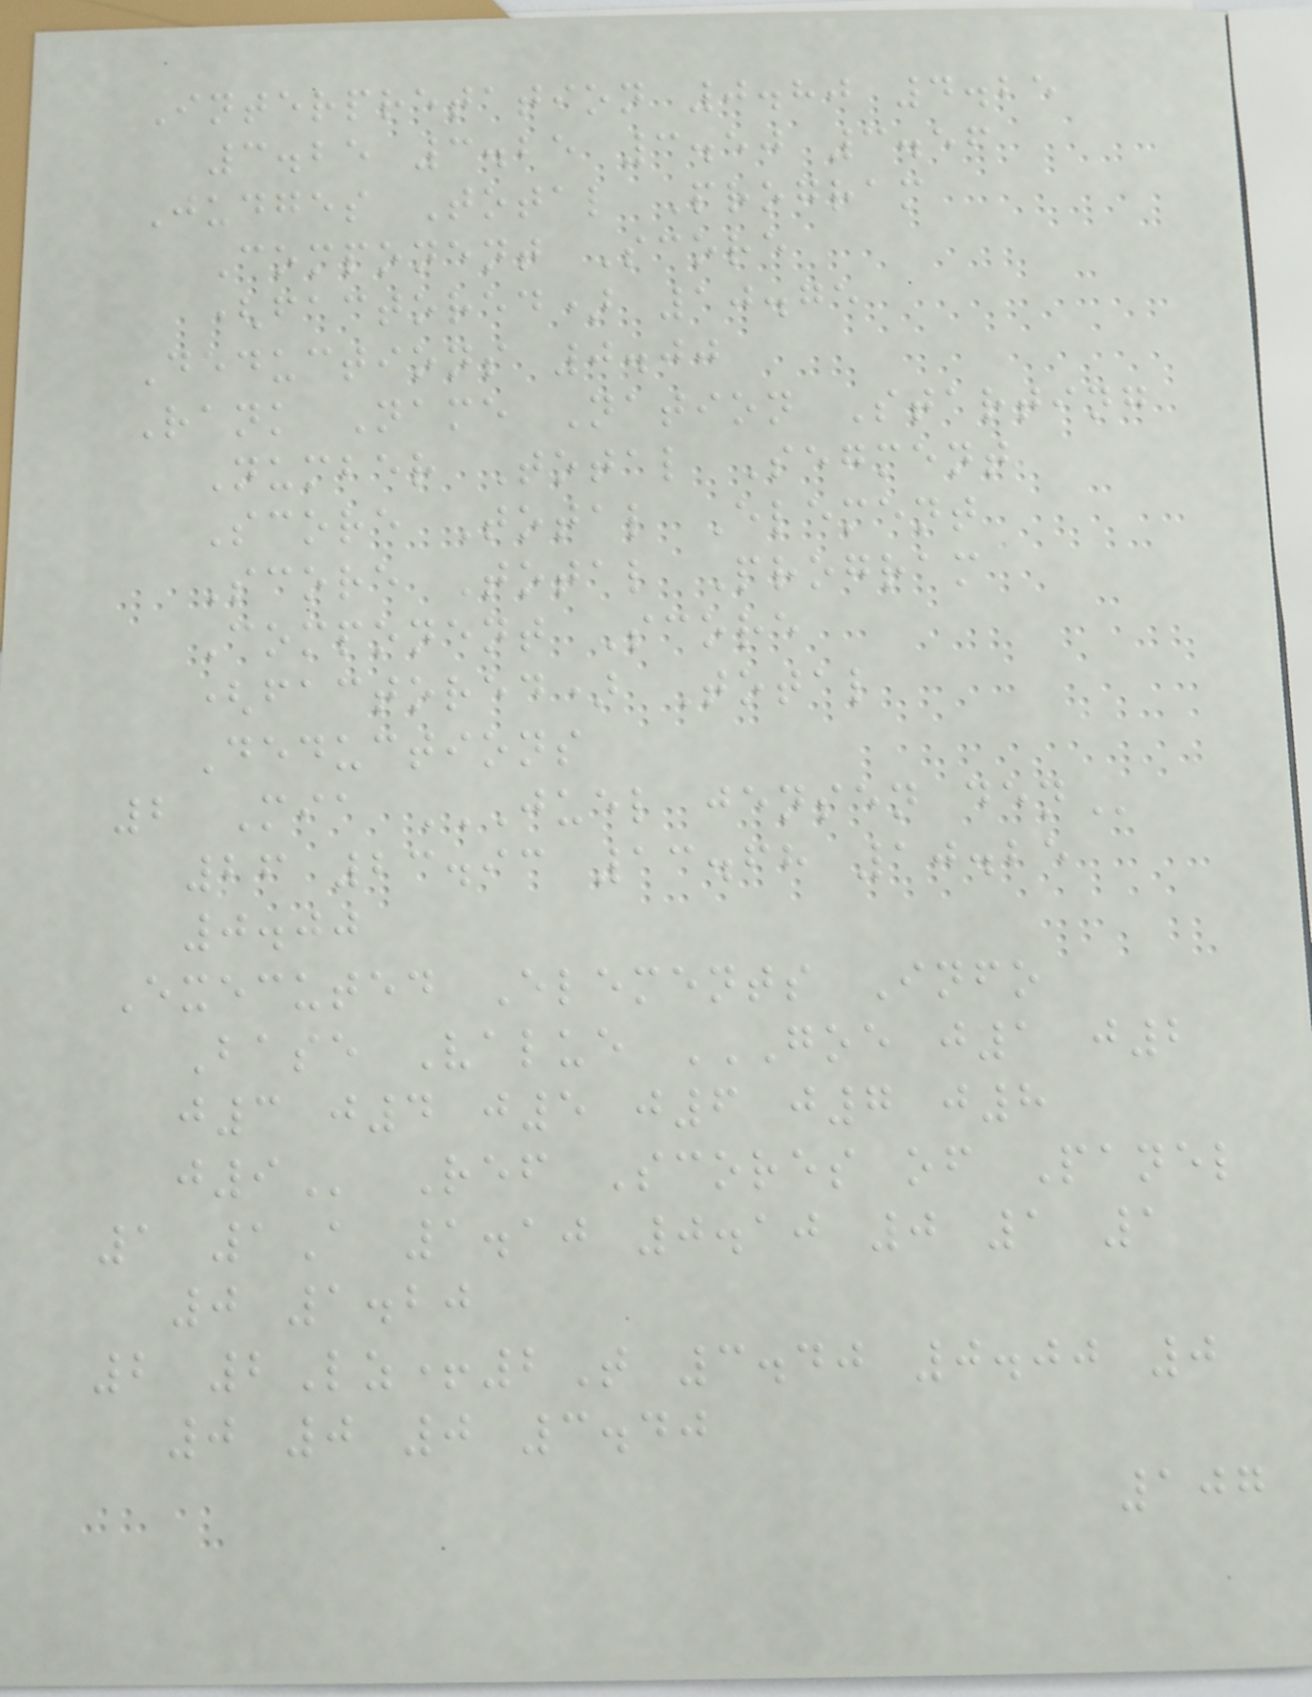Interpretation 0.80 4.25
3.25 3.25 3.50 3.56
Judges Total Program
Component Score
(factored) 10.75
Deductions 0.00
Rank Name Nation Starting
Number Total Segment
Score Total Element
Score Total Program
Component Score
(factored) Total
Deductions
2 Mia JUEL JENSEN DEN
26 23.93 13.68 10.25
0.00
Executed Elements Info
Base Value GOE J1 J2
J3 J4 J5 J6 J7 J8
J9 Ref Scores of Panel
1 1A 1.10 0.10 0 1 1
0 1.20
2 2Lz+2T 3.40 0.00 0
0 0 0 3.40
107
